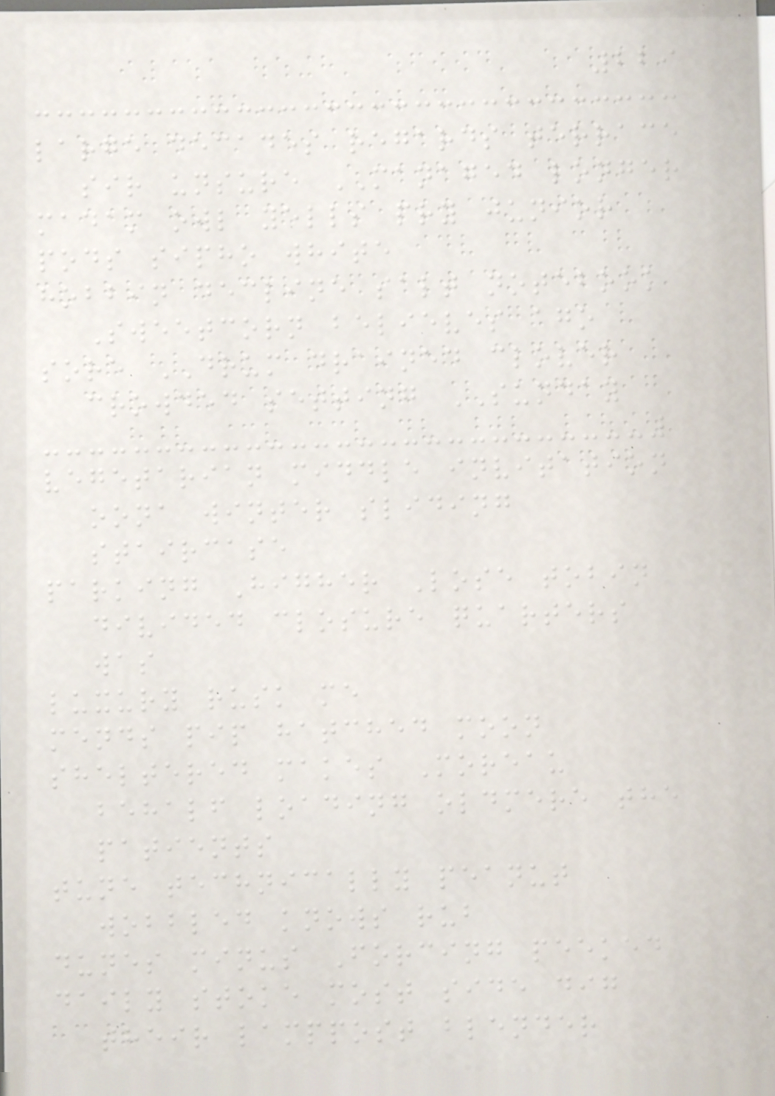229
large decades regards terrace
sir unsure MANAGED longer
madam owl yells pry junior
pods sipho white
hobbin decline salt notebook
Sweetcorn believes ago
sore DRUM drained clover
crowded setting SUNDAY
vegetarian middle invitation
oona winter sliding
staircase
parking Higher Lose tobin
divided closure quarters
was
luxury rusk me
mends pip hatched moon
sheltered makes Moreau
behalf loading oldmere the
patients
tune technically peanut
wobbled knows rub
dunes minus Forcing peeked
daily stoke most side dig
their lamppost blender
